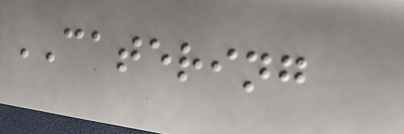CATERING
